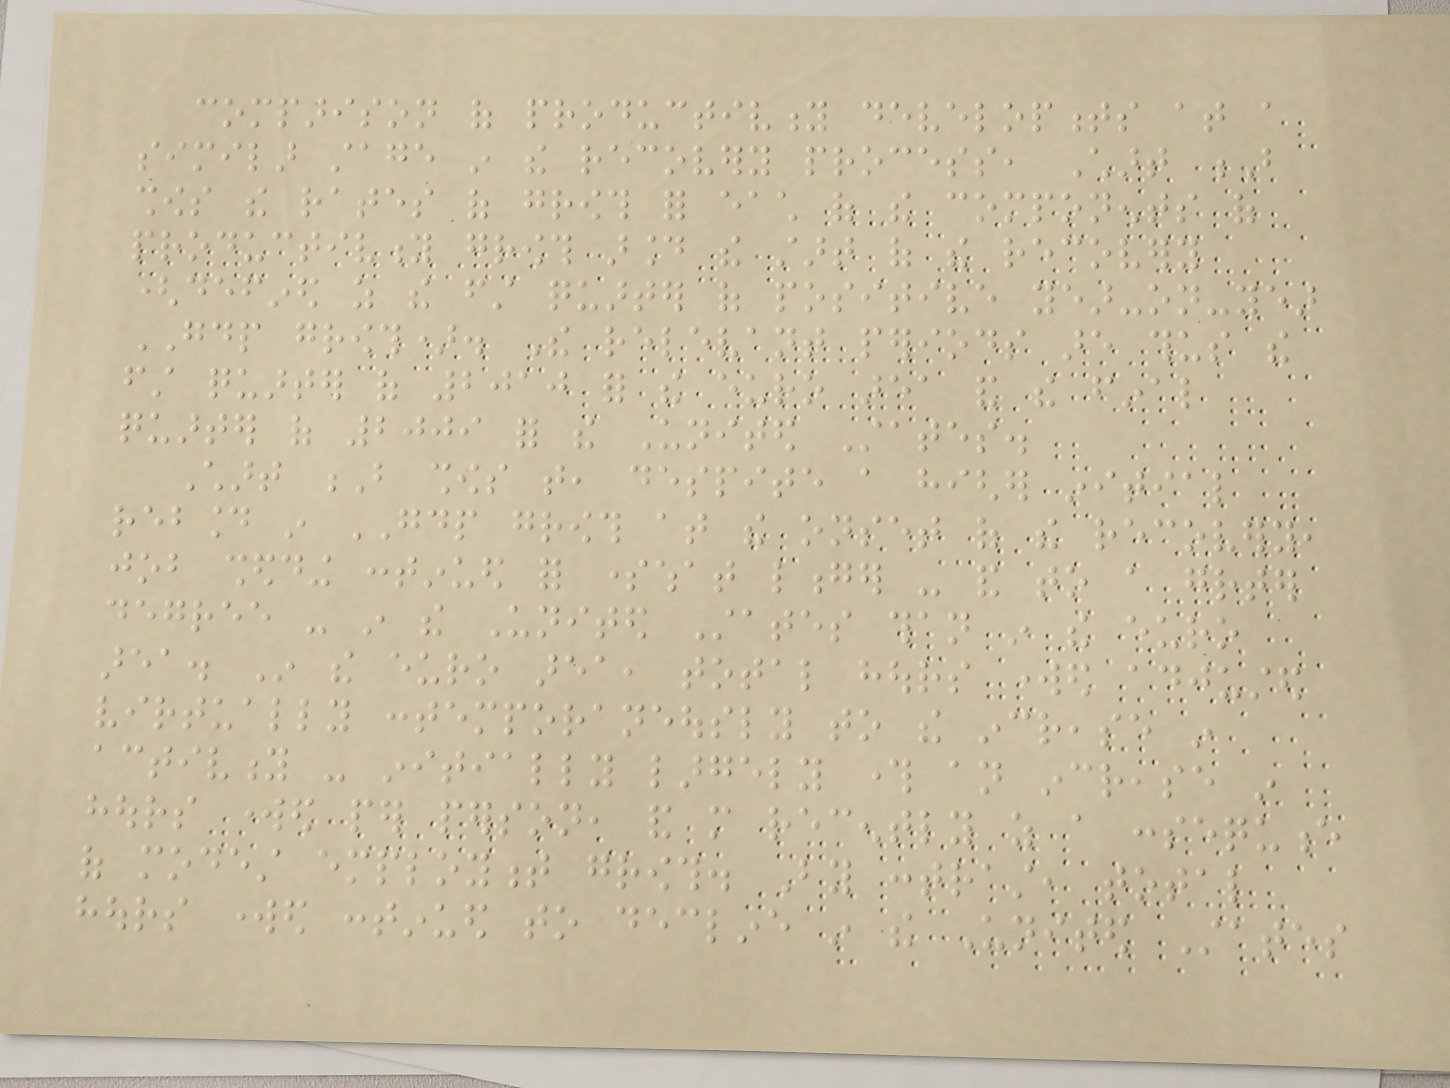comparison of productivity developments at a
similar stage in the recovery process, Chart B
shows the rates of growth for each of the components of
productivity growth around the start of the recovery
(defined as the first quarter of positive year-on-year
GDP growth). The relevant periods are thus the
first quarter of 2010 for the euro area and the final
quarter of 2009 for the United States.
Chart B shows that, despite a higher initial
rebound in GDP growth at the onset of the recovery,
job shedding continued for somewhat longer - and to a greater
degree - in the United States than in the euro
area. In the euro area, total hours worked adjusted
virtually contemporaneously to the increase in
activity - initially largely through an increase in
hours worked per person, and more recently as a consequence
of modest employment growth. By contrast, total
hours worked continued to decline in the United States
